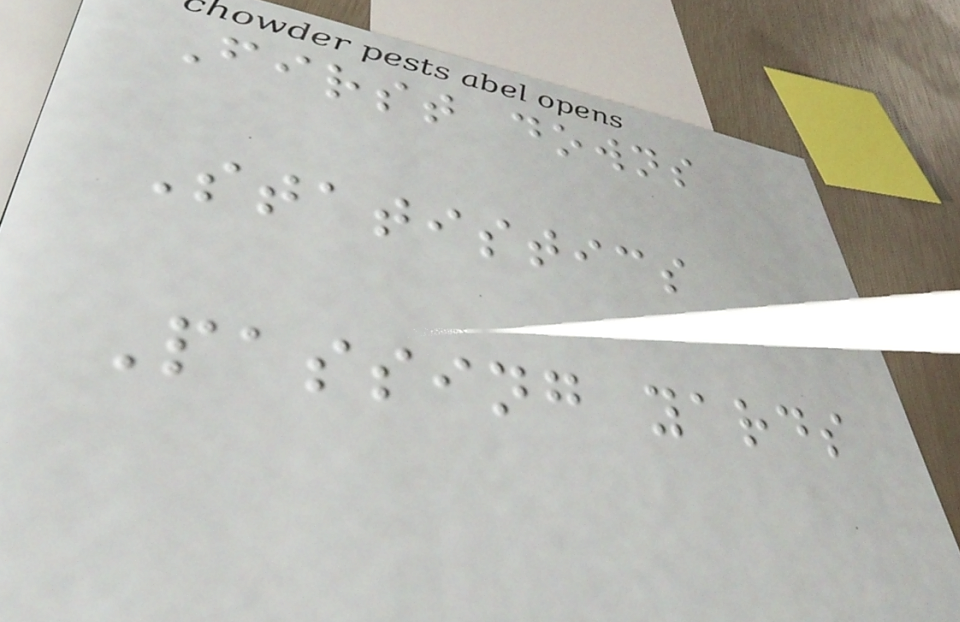First downs
Statistics
Passing yards
